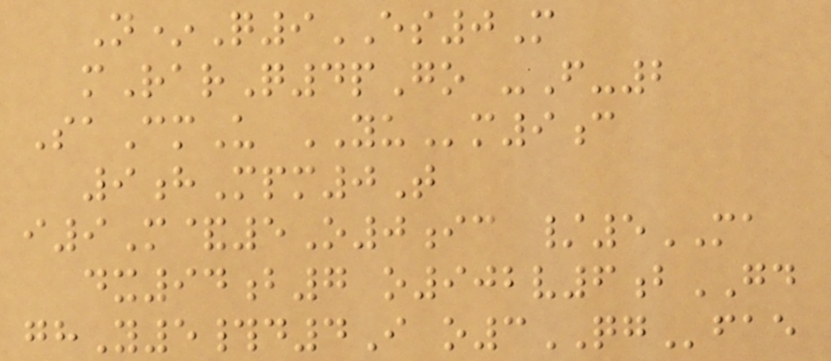N*Q9ES0M
mRarQ4pGo -F-2
SaCmU YUm9c
9hMpm0T
i9M&5O0ic /5MA
dx94b7 o902v6bGD
ghY5#d4I o3QGfae
